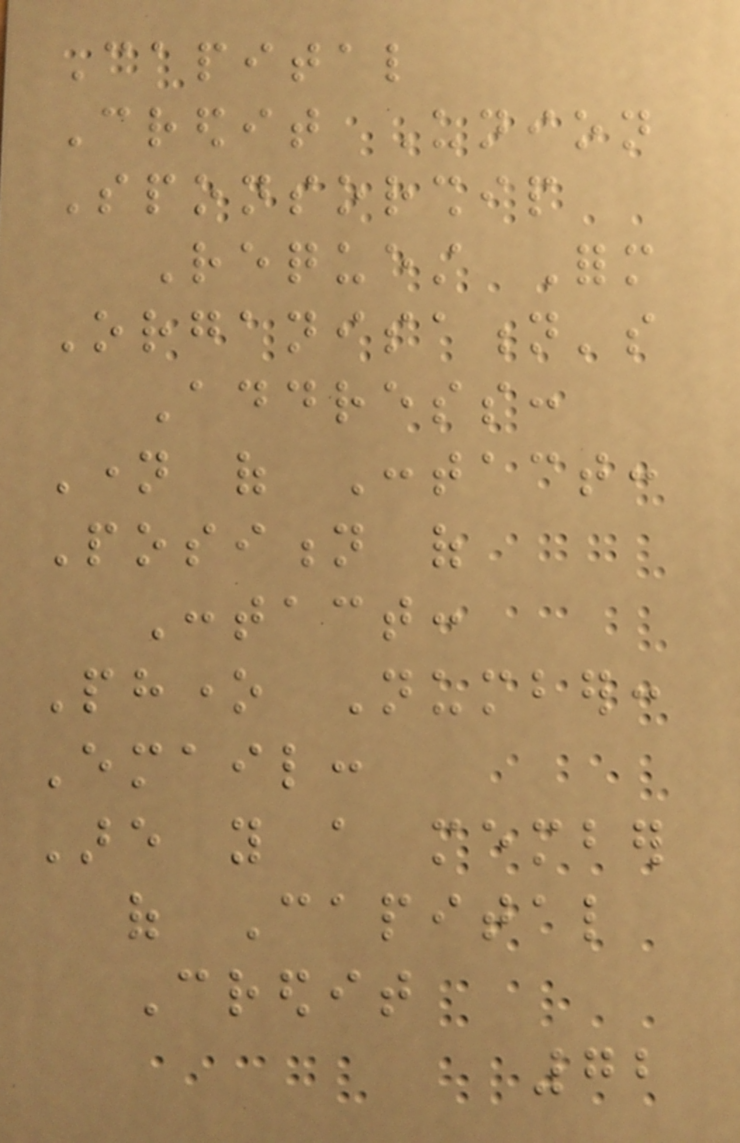Capital
Credit Union
Sponsorship
Request Form
Organisation's
Address:
Name of Contact:
Position of
Contact:
Phone Number:
Email:
Are you a member
of Capital
Credit
72
